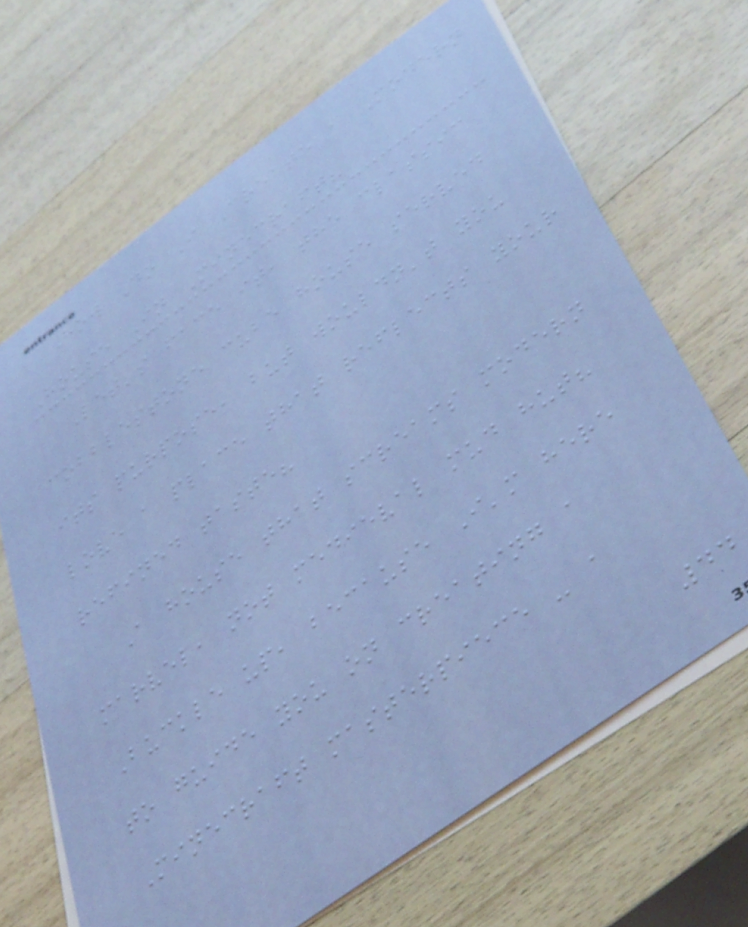How Do I Create a Modern
House In Minecraft?
Let's face it, the classic
cobblestone cube house served
its purpose, but wouldn't you
love a place that reflects your
refined taste?
A house that screams modern
marvel, not medieval mud hut?
Buckle up, because I'm here
to guide you on creating a
Minecraft masterpiece - a
44
